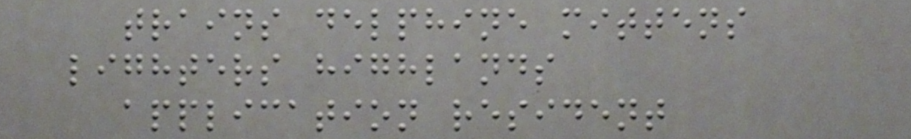trains delphine mittens
lighters highlands
application resident
